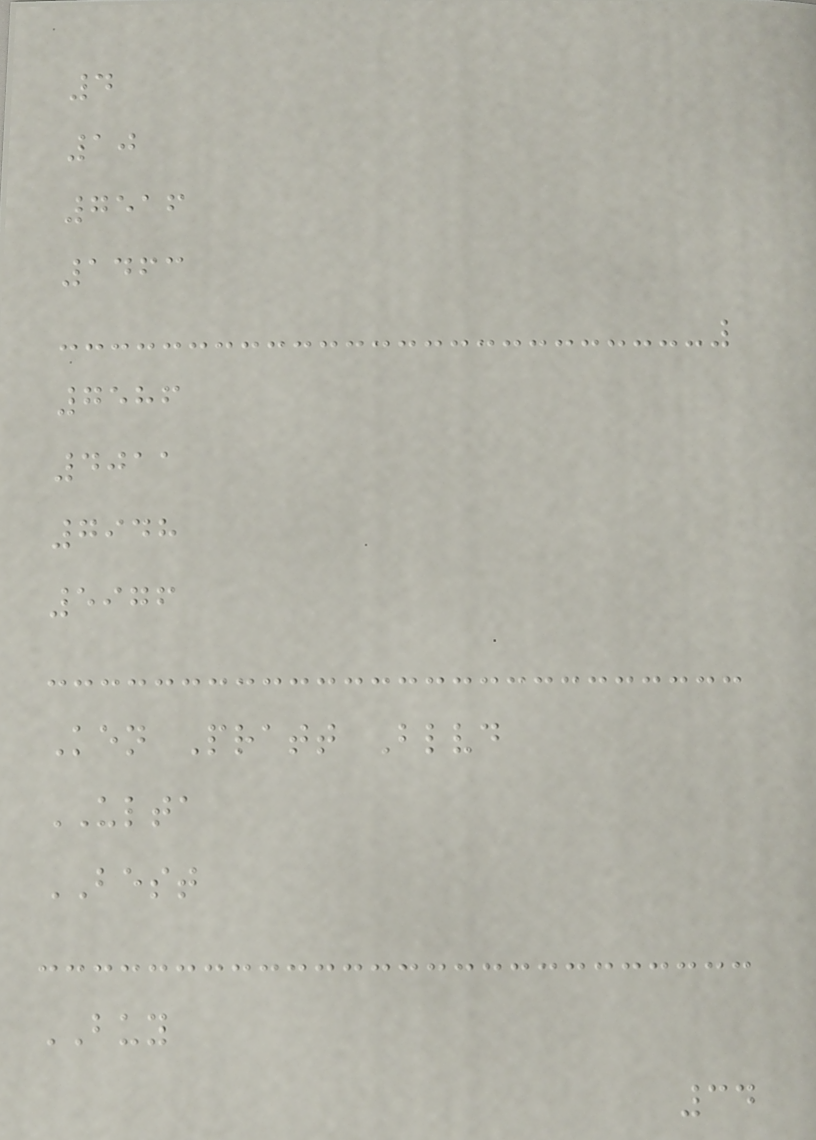4
10
7516
1463
7586
4011
7948
5976
Ken Pratt Blvd
ULTA
BEST
BUY
34
